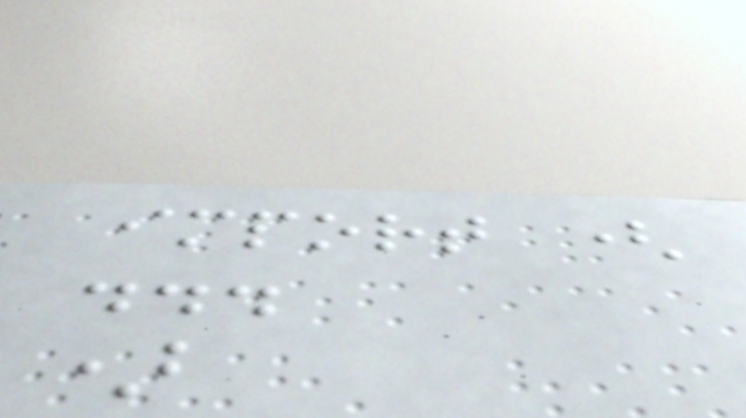import (
...
)
